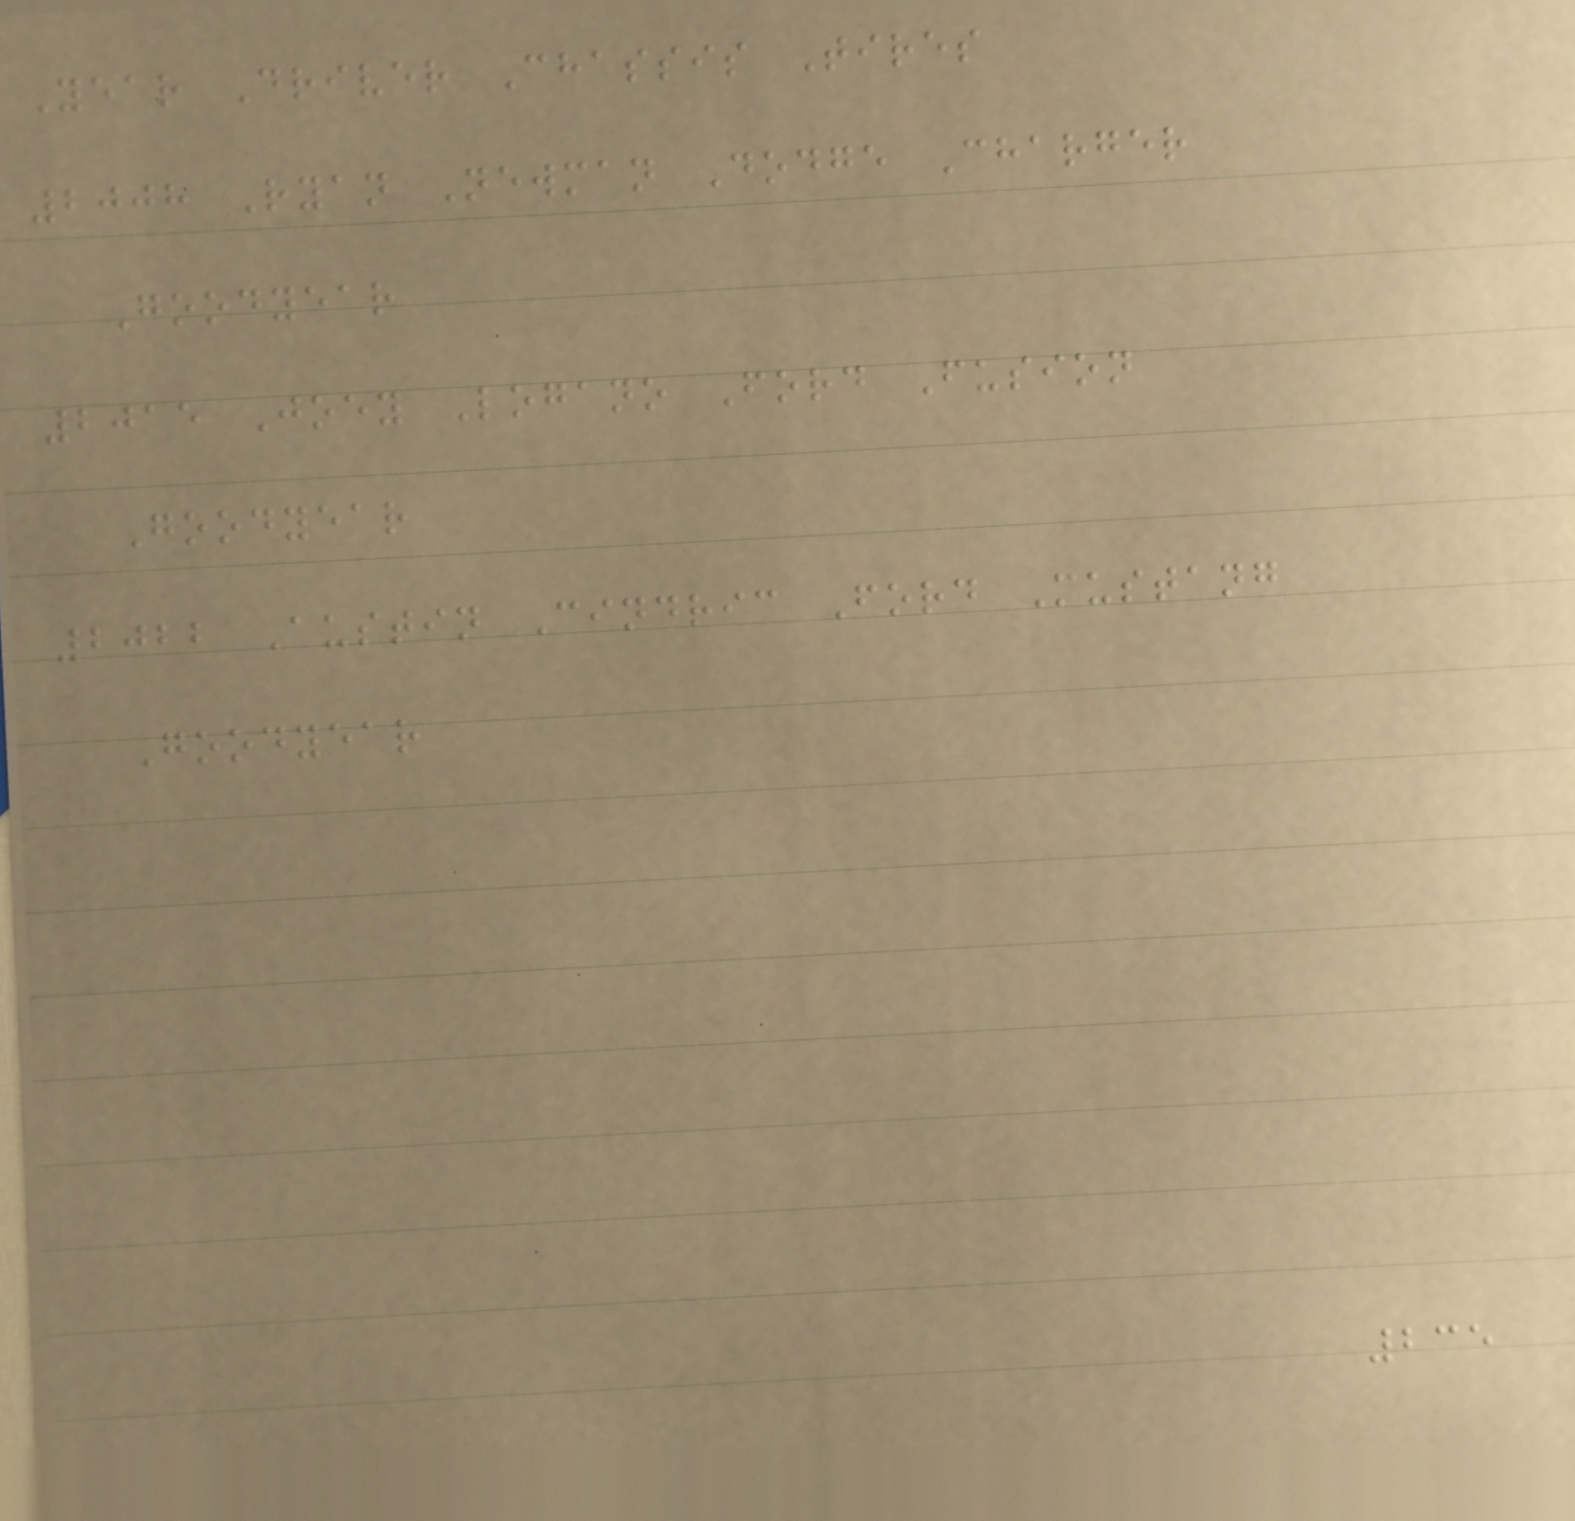Year Driver Chassis Tires
2008 Ryan Newman Dodge Charger
Goodyear
2015 Joey Logano Ford Fusion
Goodyear
2022 Austin Cindric Ford Mustang
Goodyear
235
